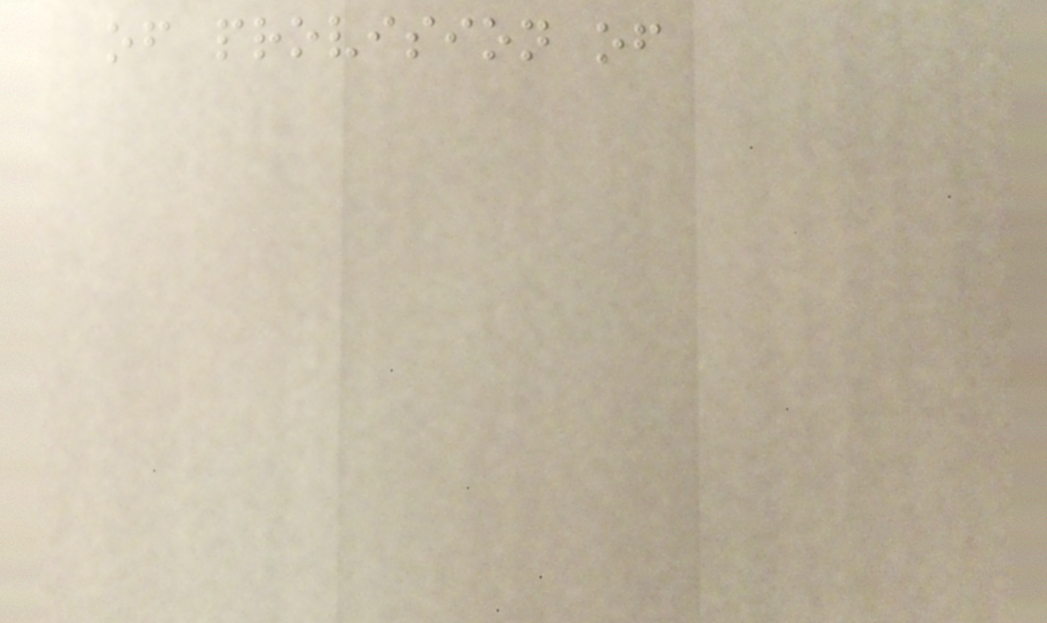of provision of
